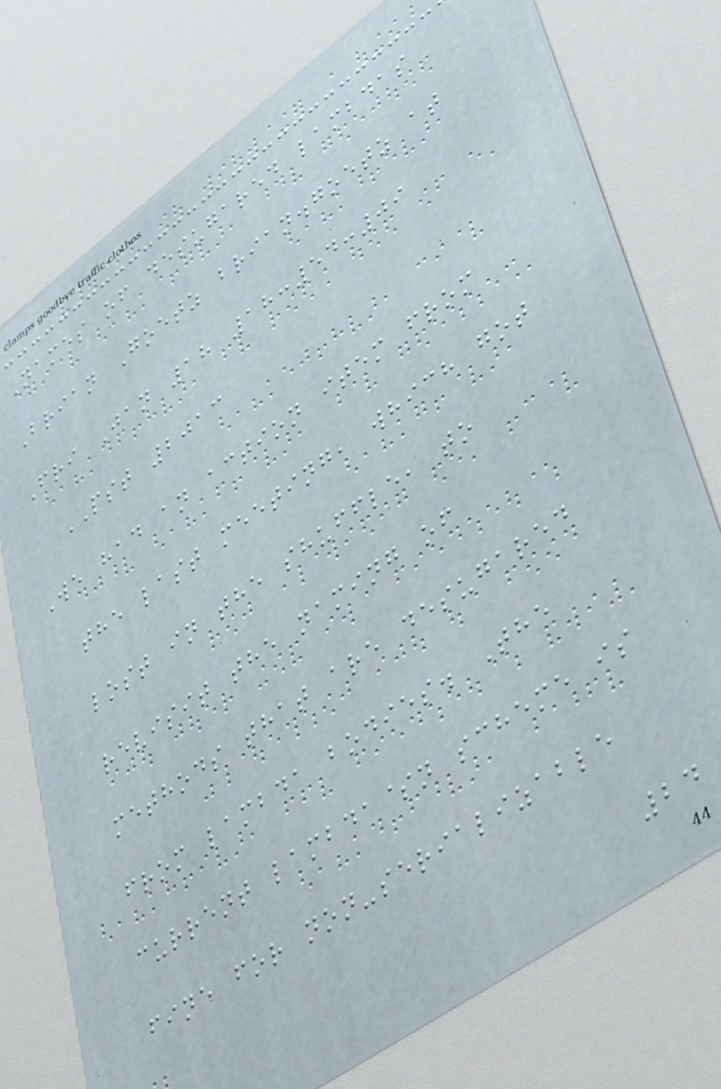Names of desugared lambdas
Brian Goetz brian.goetz at
Fri Jan 18 18:54:09
PST 2013
We had an action item from
the last meeting, which got
lost in the shuffle, to
revisit the naming of
methods that are desugared
from lambda bodies. The
current lambda$n scheme is
fine for non-serializable
24
